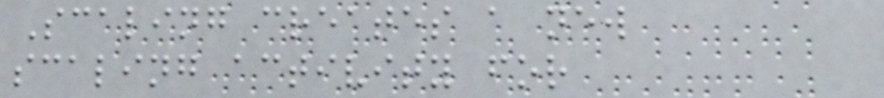Scaling creates a new
scaling activity for
